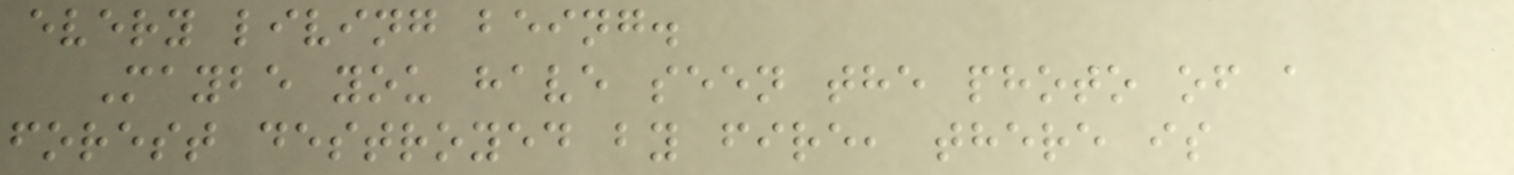every living being.
Maybe you have seen the photo of a
forest destroyed by fire, there is
